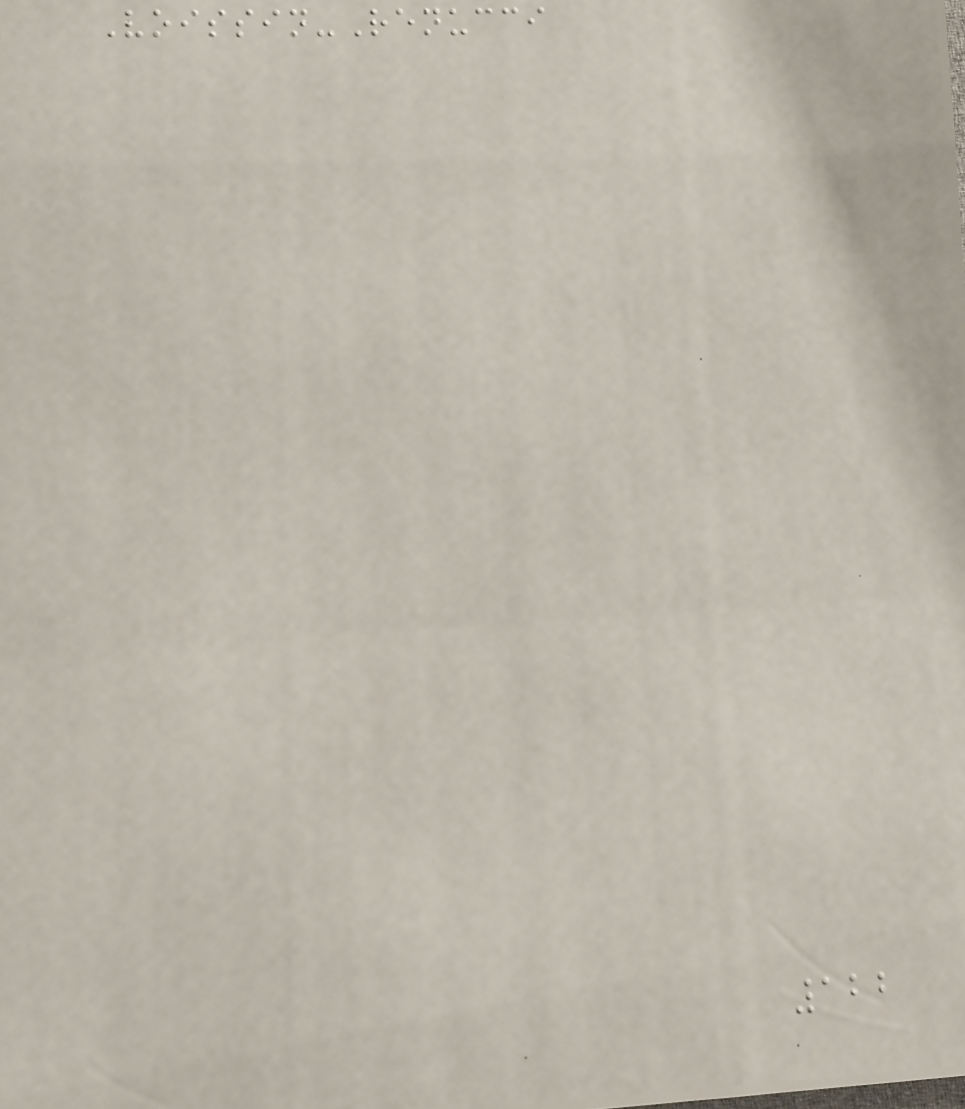Voissin-Renucci
122
